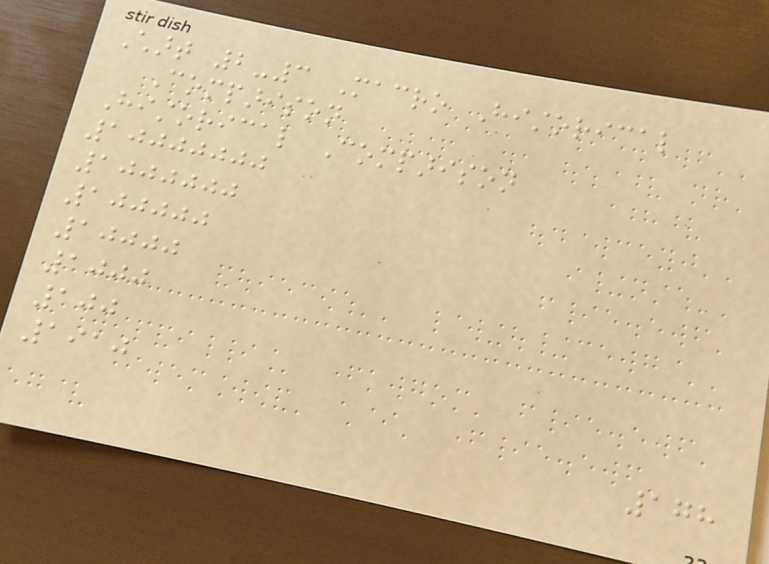Chart 2-3 Macro Historical
Comparison
Historical Comparison
10000000
1000000
100000
10000
1000
100
1910
178
